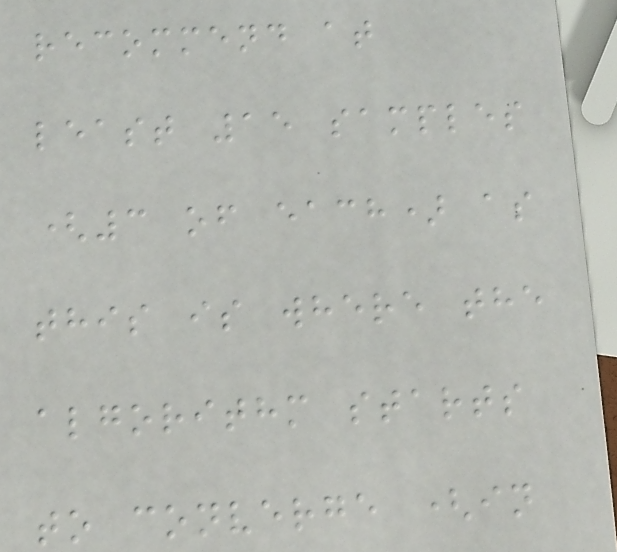recommend at
least 15 samples
(3 of each) as
this is where the
algorithm starts
to converge (in
